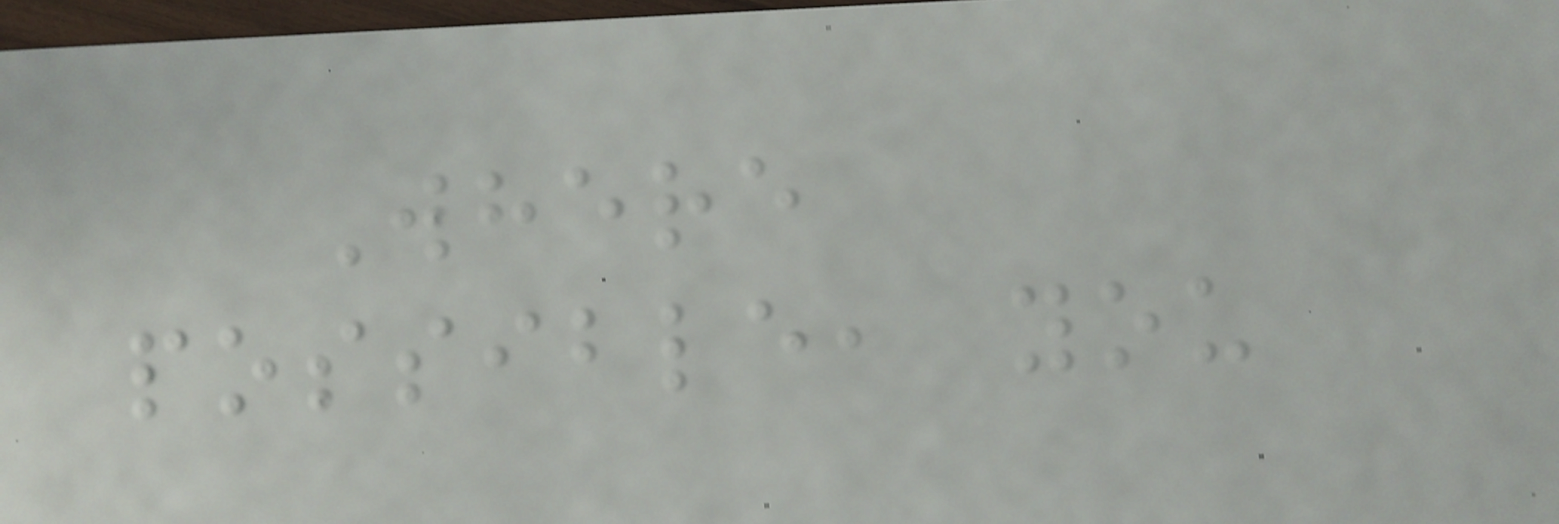Where
possible, you
